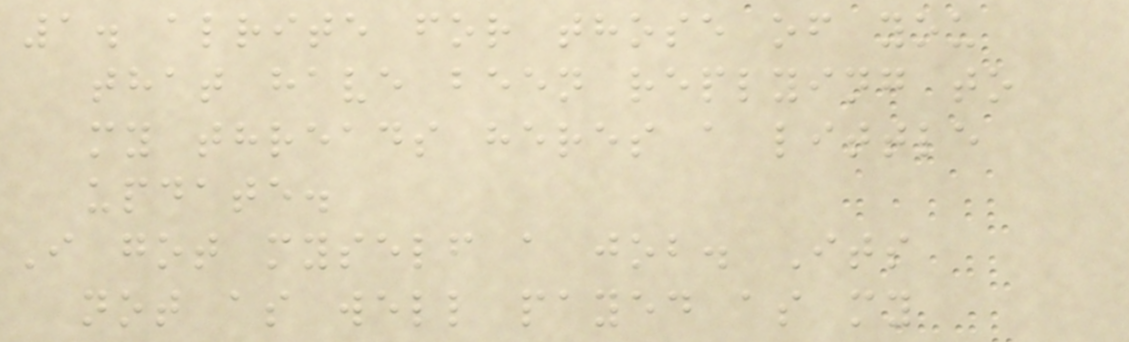1. alrite for those of you
that have been replying to
my threads heres a little
update.
I got myself a job. Its
not as well payed as my
